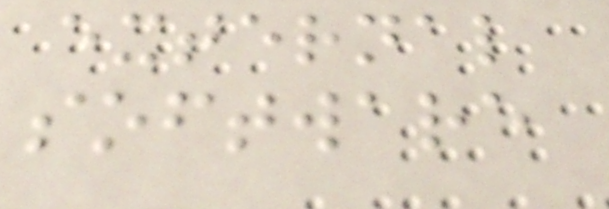external
software
